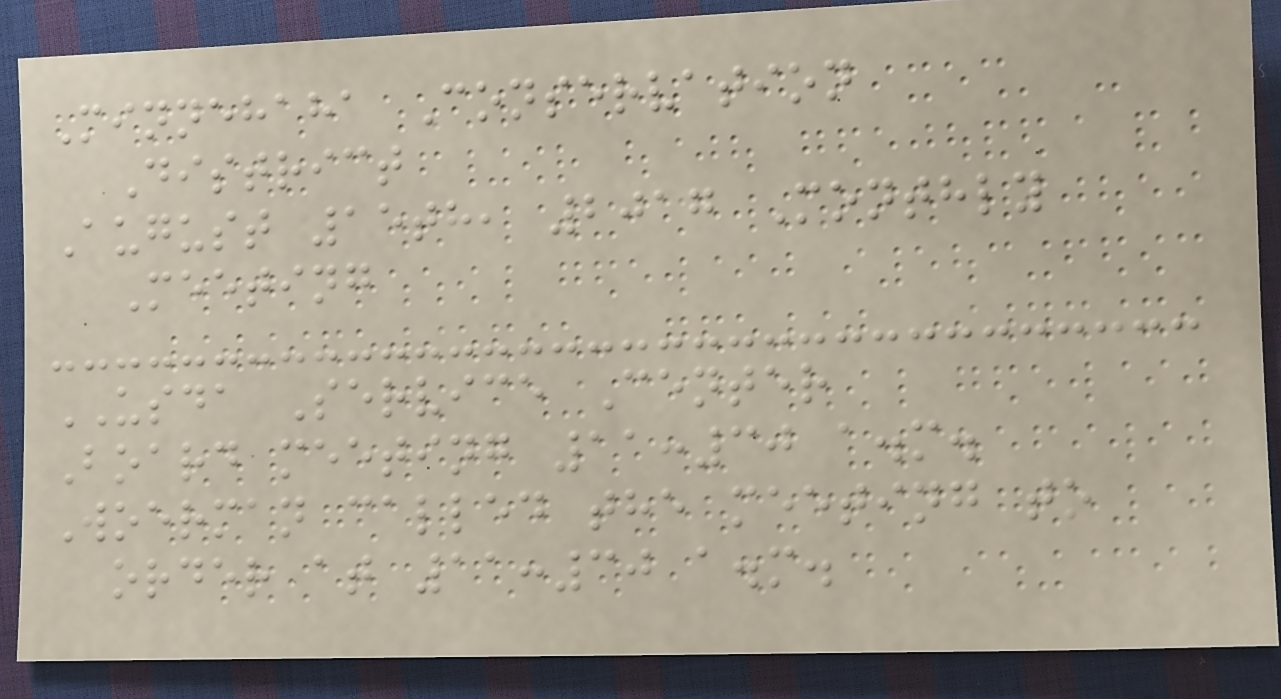Minnehaha Conservation
District
August 15th, 2017 Monthly
Meeting
USDA Service Center
Board meeting 11:30 a.m.
Woerman called the meeting to
order at 11:30 a.m.
